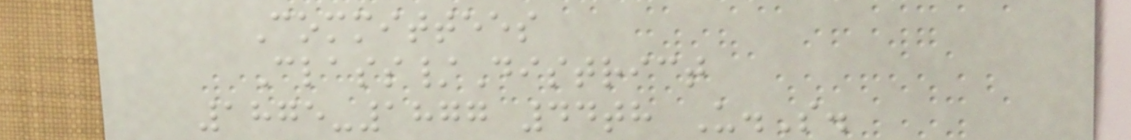Committees
Class/District
1875-1877 44th U.S.
